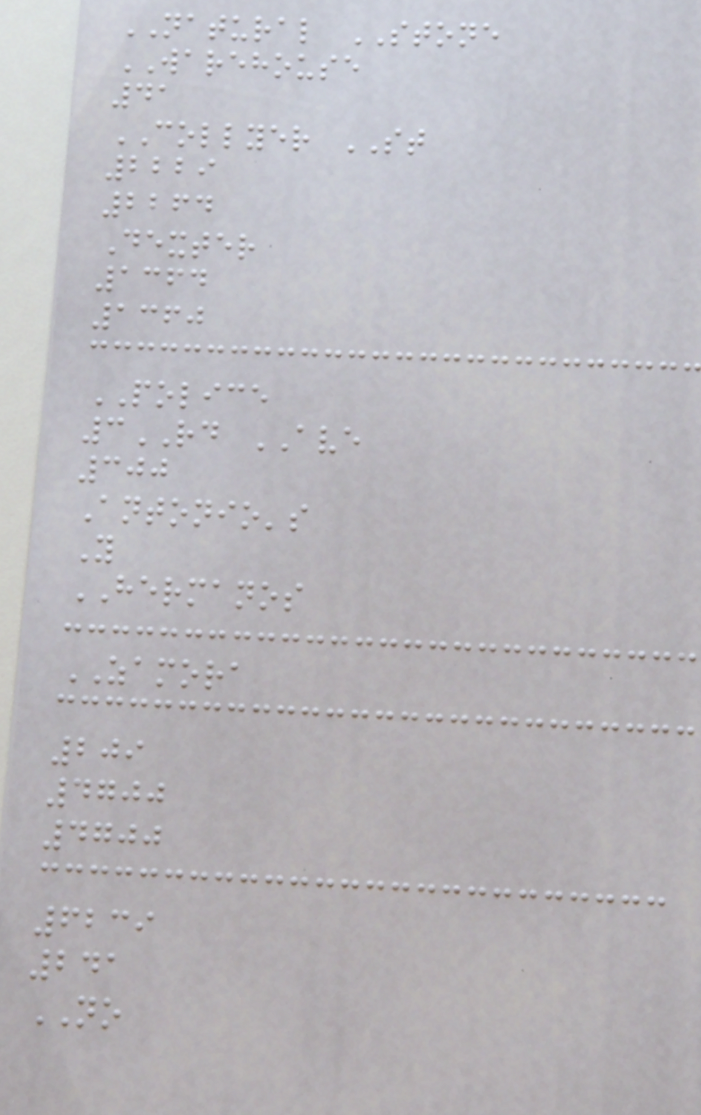NATURAL STONE
WAREHOUSE
41
COLLYER ST
2229
2264
Dexter
1364
1360
POLICE
3RD AVE
300
Antonio's
Y
HERMANOS
ZAMORA
209
4700
4700
6239
241
NO
